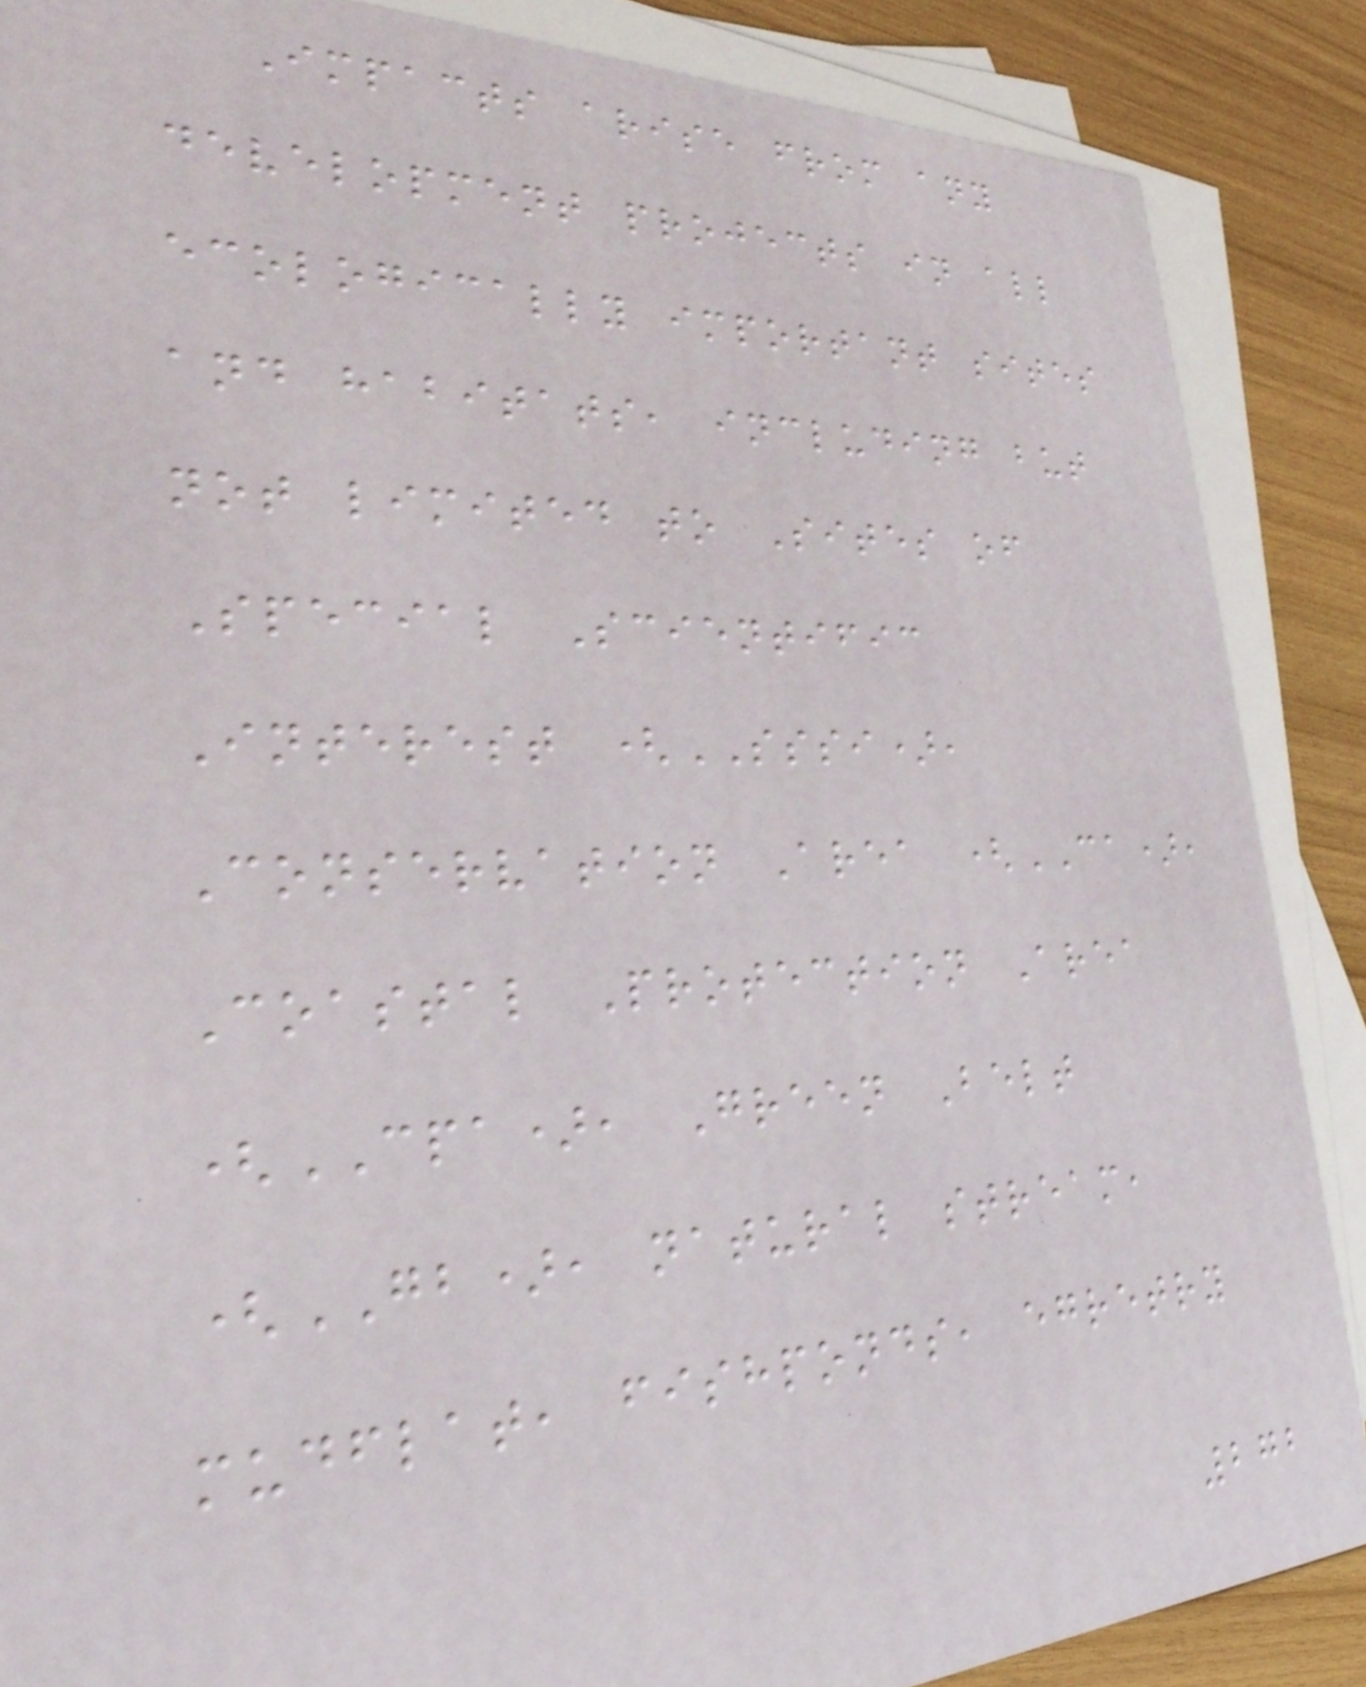Impacts arise from any
development projects in all
ecologically important sites
and habitats, including but
not limited to Sites of
Special Scientific
Interest (SSSI),
Conservation Area (CA),
Coastal Protection Area
(CPA), Green Belt
(GB), natural stream,
mudflat, fishponds, egretry
272
